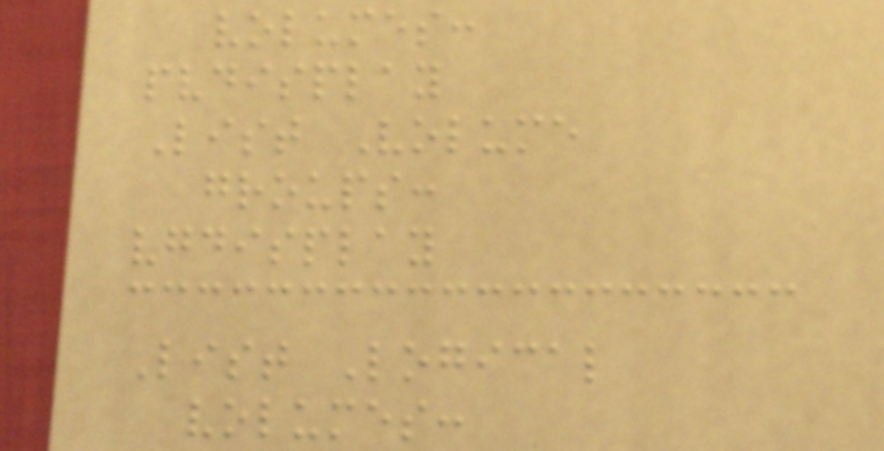volumes:
pvdisplay
List Volume
groups:
vgdisplay
List Logical
volumes:
